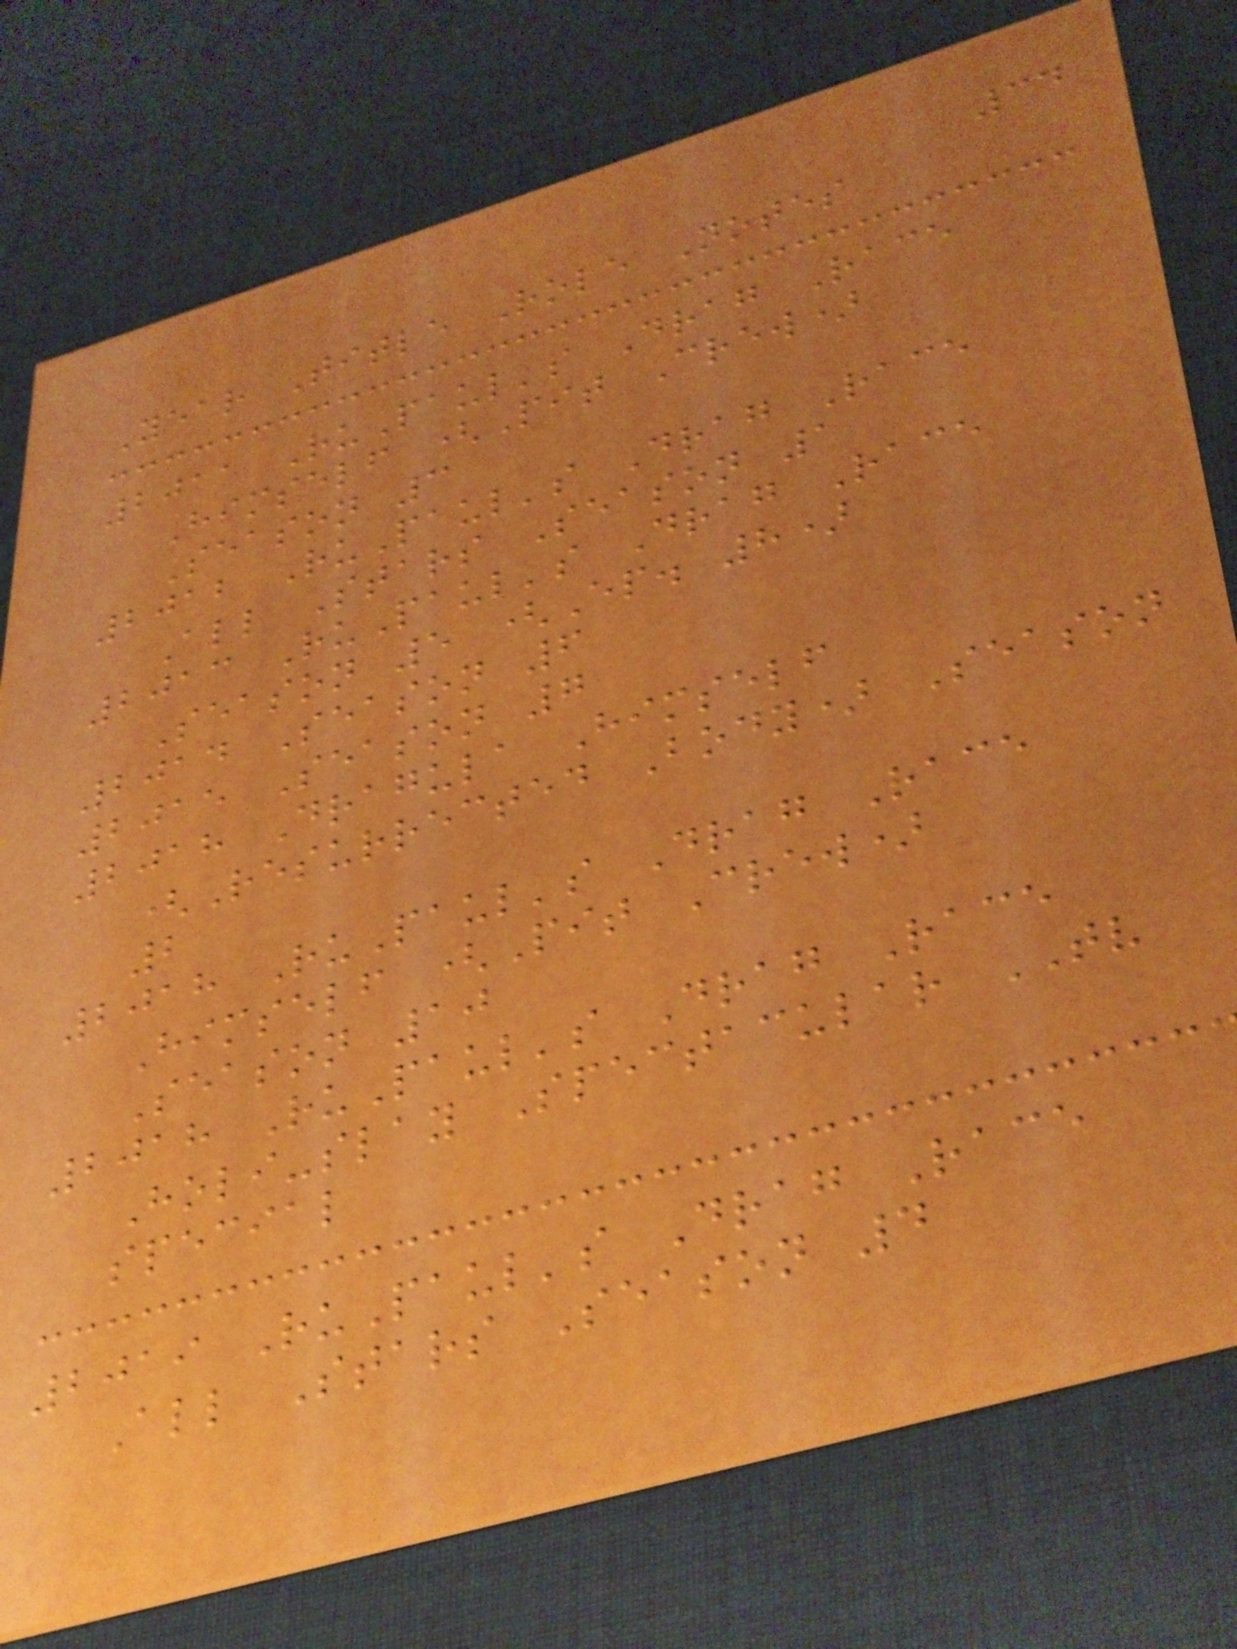34
Year Title Role Notes
2011 RuPaul's Drag Race
Himself (Pit Crew)
Season 3
2012 RuPaul's Drag Race
All Stars Season 1
2013 RuPaul's Drag Race
Season 5 (Ep. 8)
2014 Season 6
2015 Season 7
2018 Dragula Himself
(Resurrected Body) Season
2
2018 RuPaul's Drag Race
Himself (Pit Crew)
Season 10
2018 RuPaul's Drag Race
Holi-slay Spectacular TV
special
2019 RuPaul's Drag Race
All Stars Season 4
